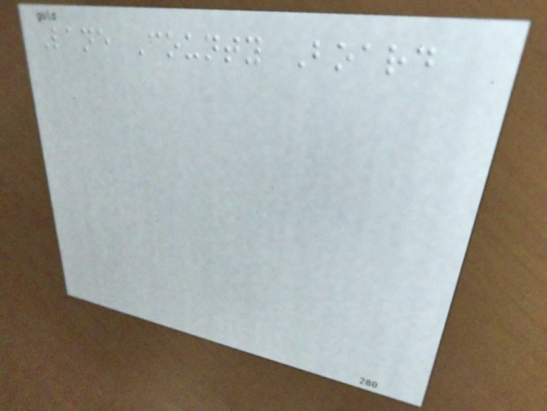Lane County Board
